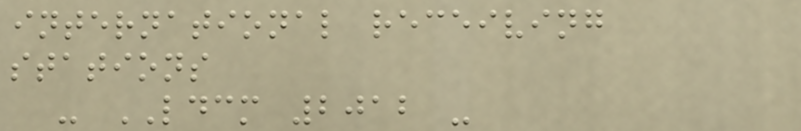international receiving
stations
- LDCM 2012 -
